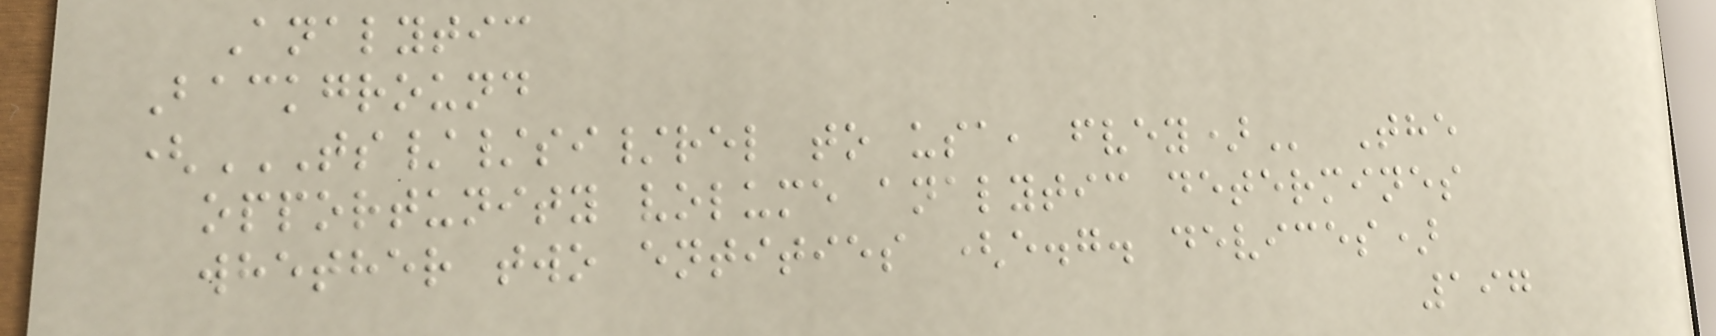Analytic
Background
(TS//SI/REL TO USA, FVEY) The
opportunity volume analytic determines
whether two entities (e.g. devices)
197
